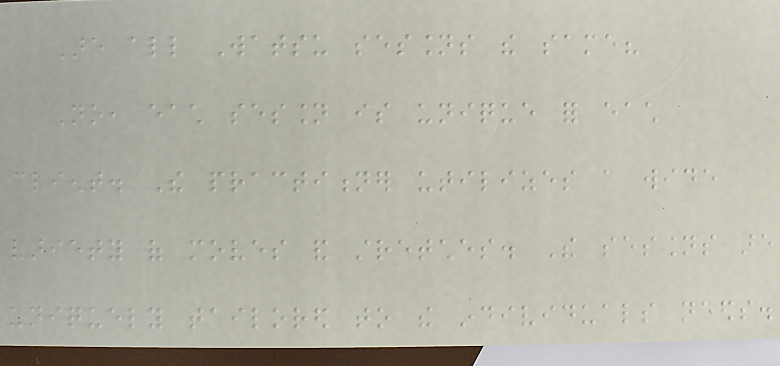Are all Watsu sessions the same?
No, each session is unique for each
client. The practitioner utilizes a wide
variety of moves and stretches. The sessions are
uniquely tailored to the individuals needs.
